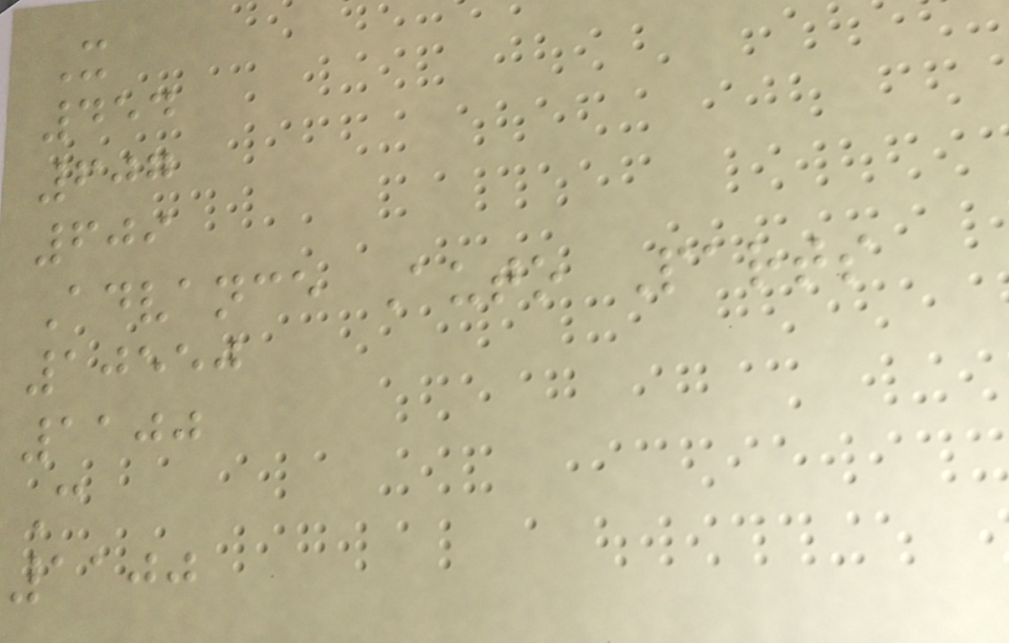X
454
607
609
Advance Auto Parts
10550
1100
C
1100
